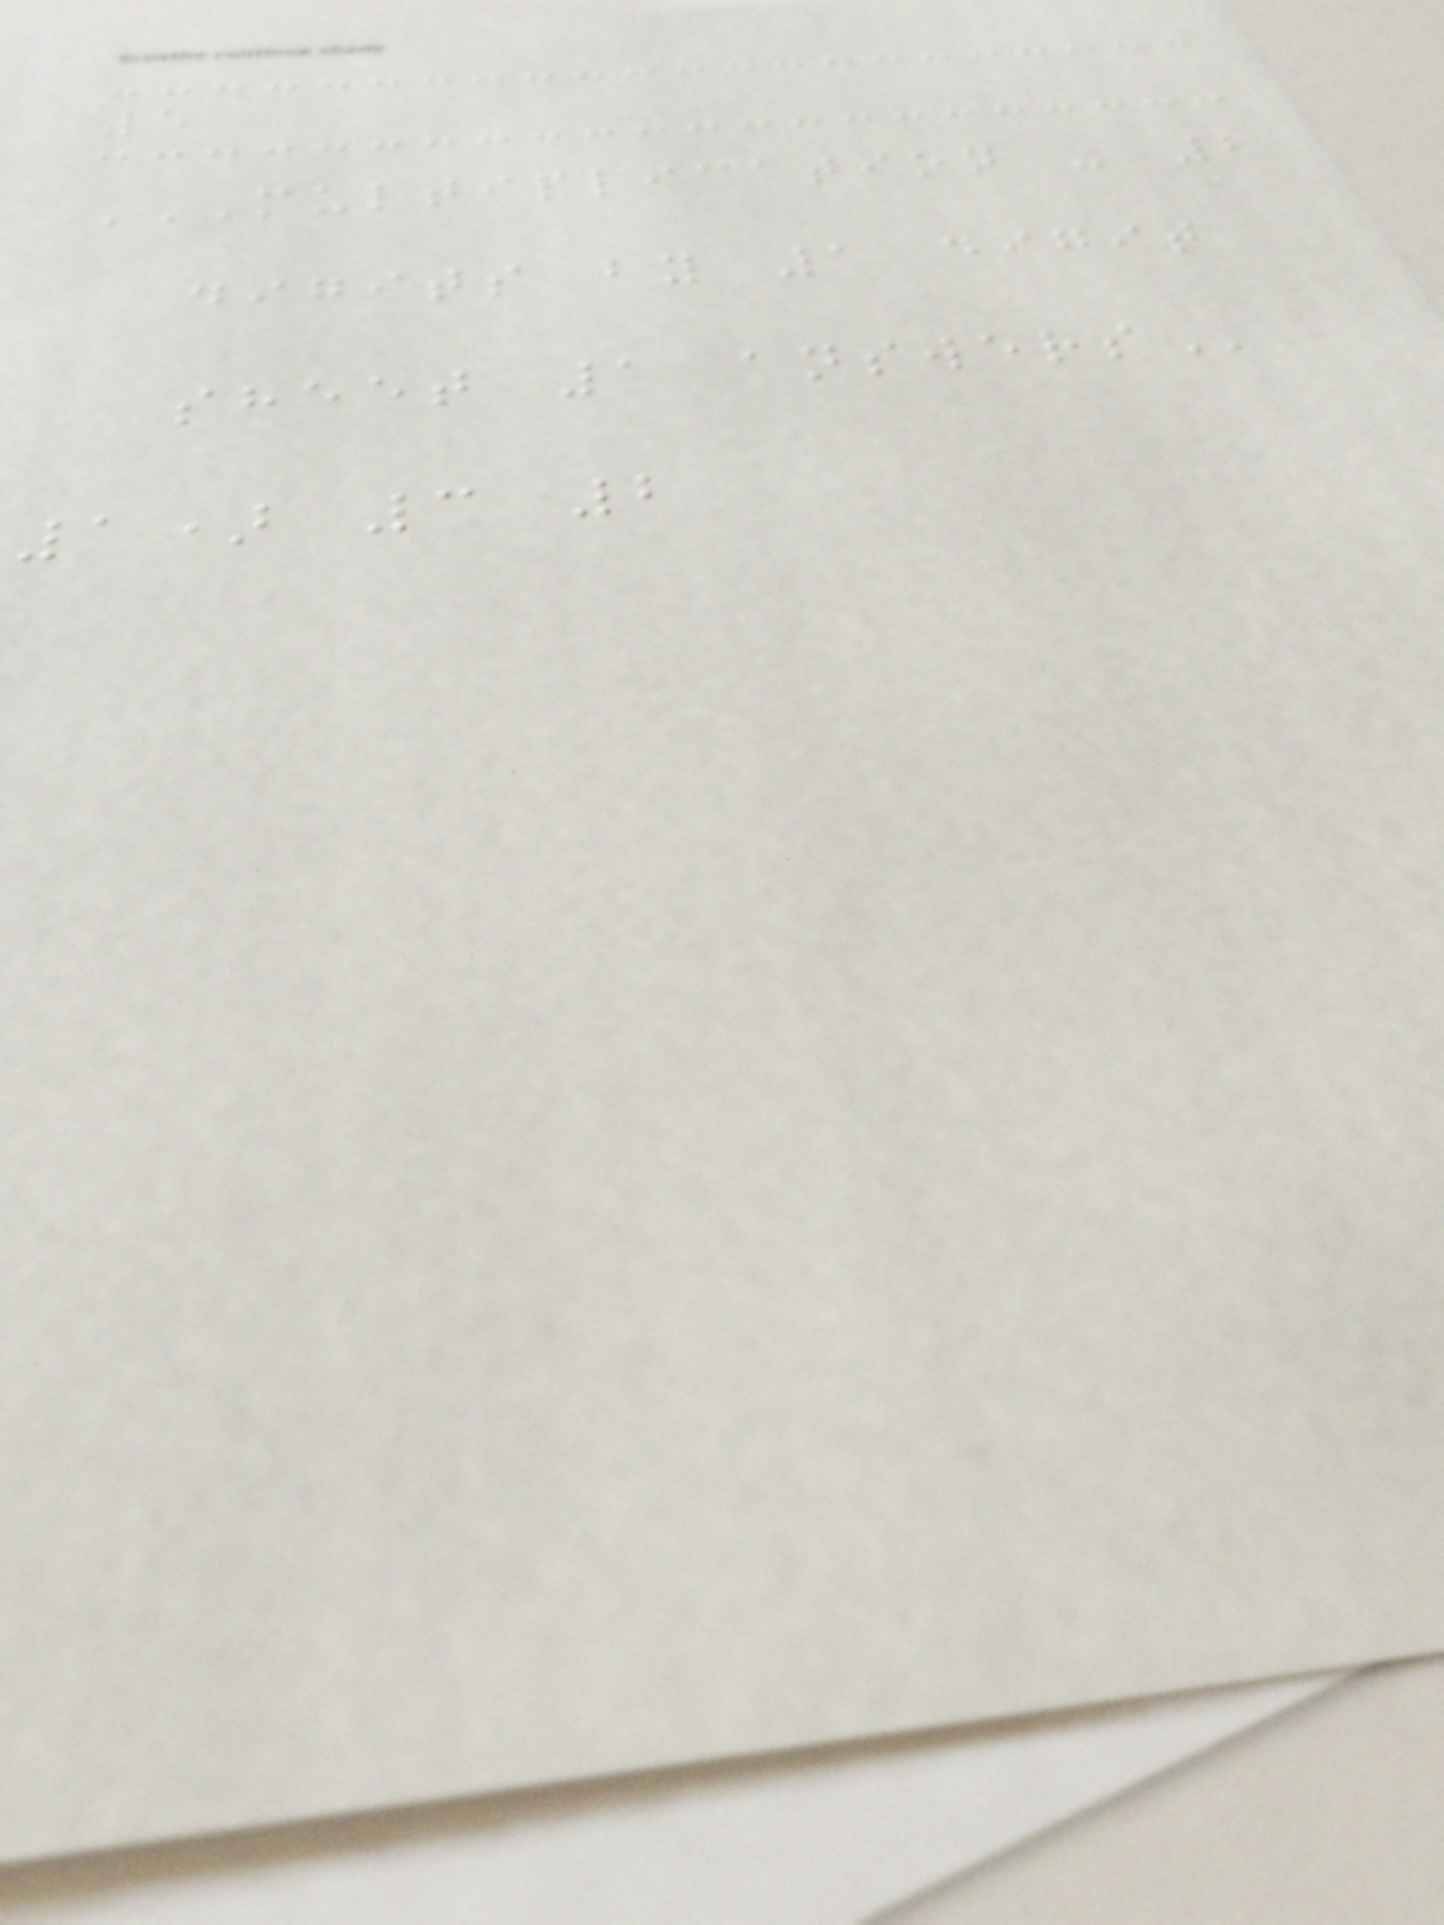5
MULTIPLICATION - 2
digits by 1 digit
sheet 1
1) 3 2
